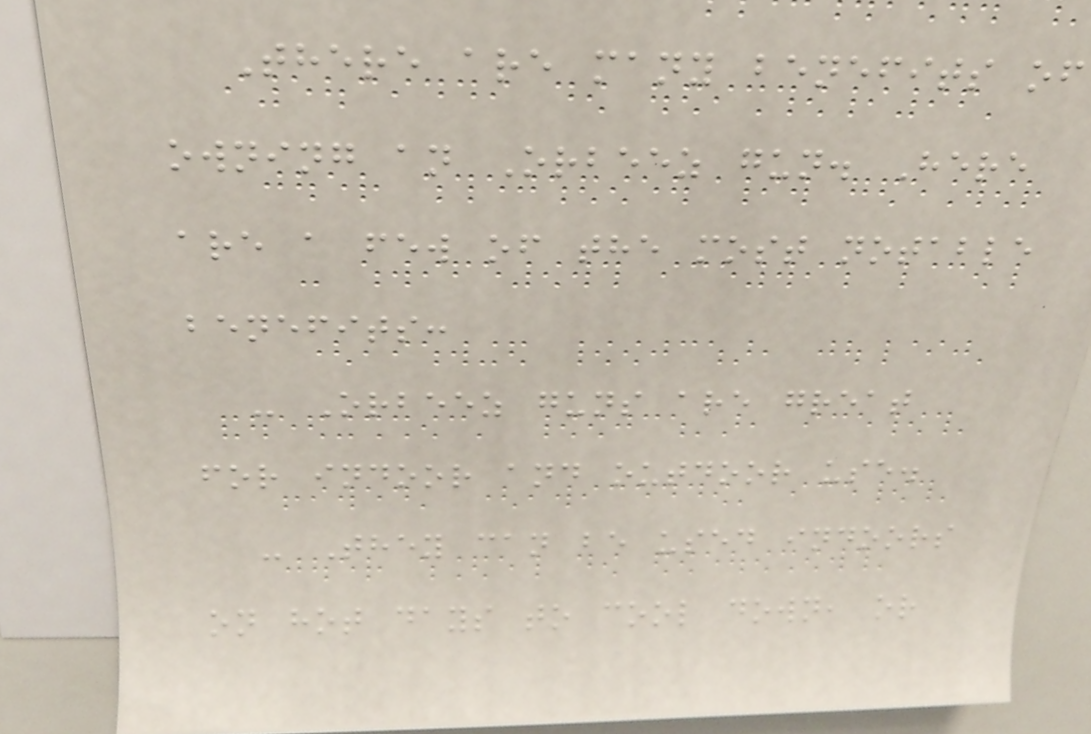There are many benefits of
owning an Orbeez gun. Here
are a few of the most notable
benefits:
- Orbeez guns are great
for indoor and outdoor use.
- They can be used indoors
on hot days to cool down, or
